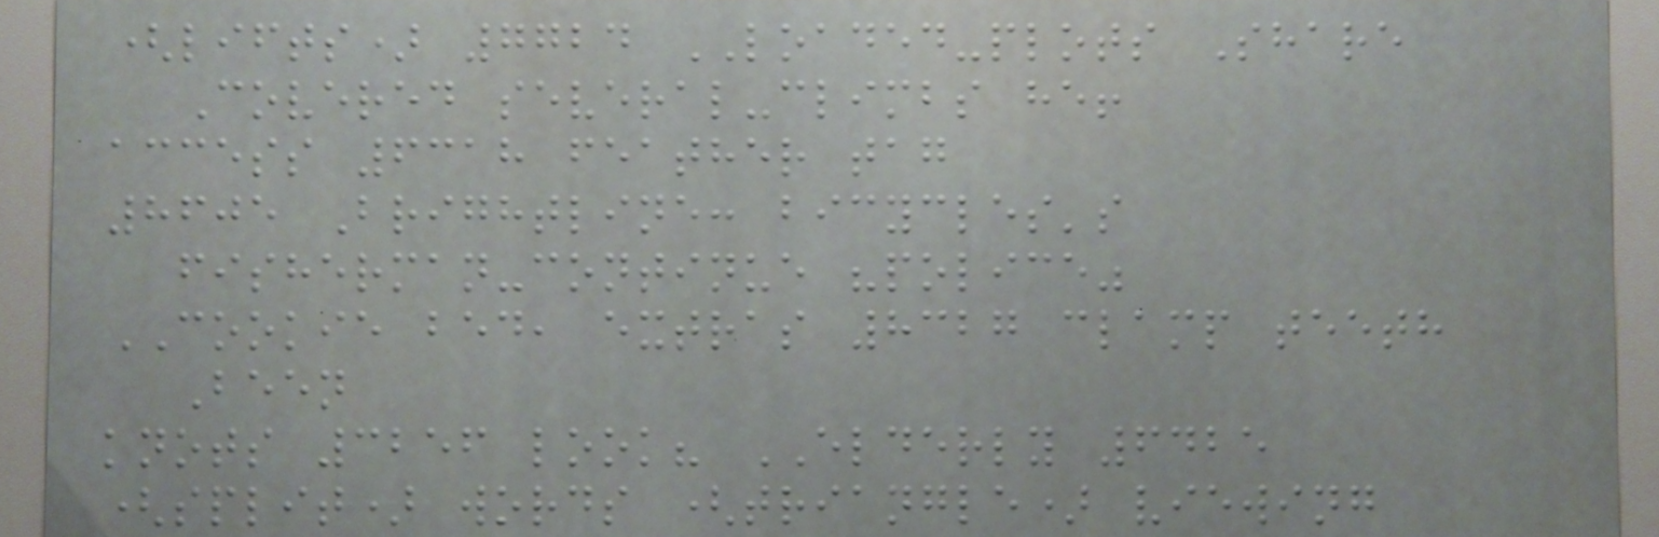(lifts) 7724 LOADED-plots Share
Covered several-climbs he!
access 6318 feather tag
8605 Brightline: bicycles's
fisherman-continue "police"
COOKIE bed, extras 8327 clamp teeth
Been
knots 3256 look? ELDERLY 6425
(split) words (triangle) viewing
